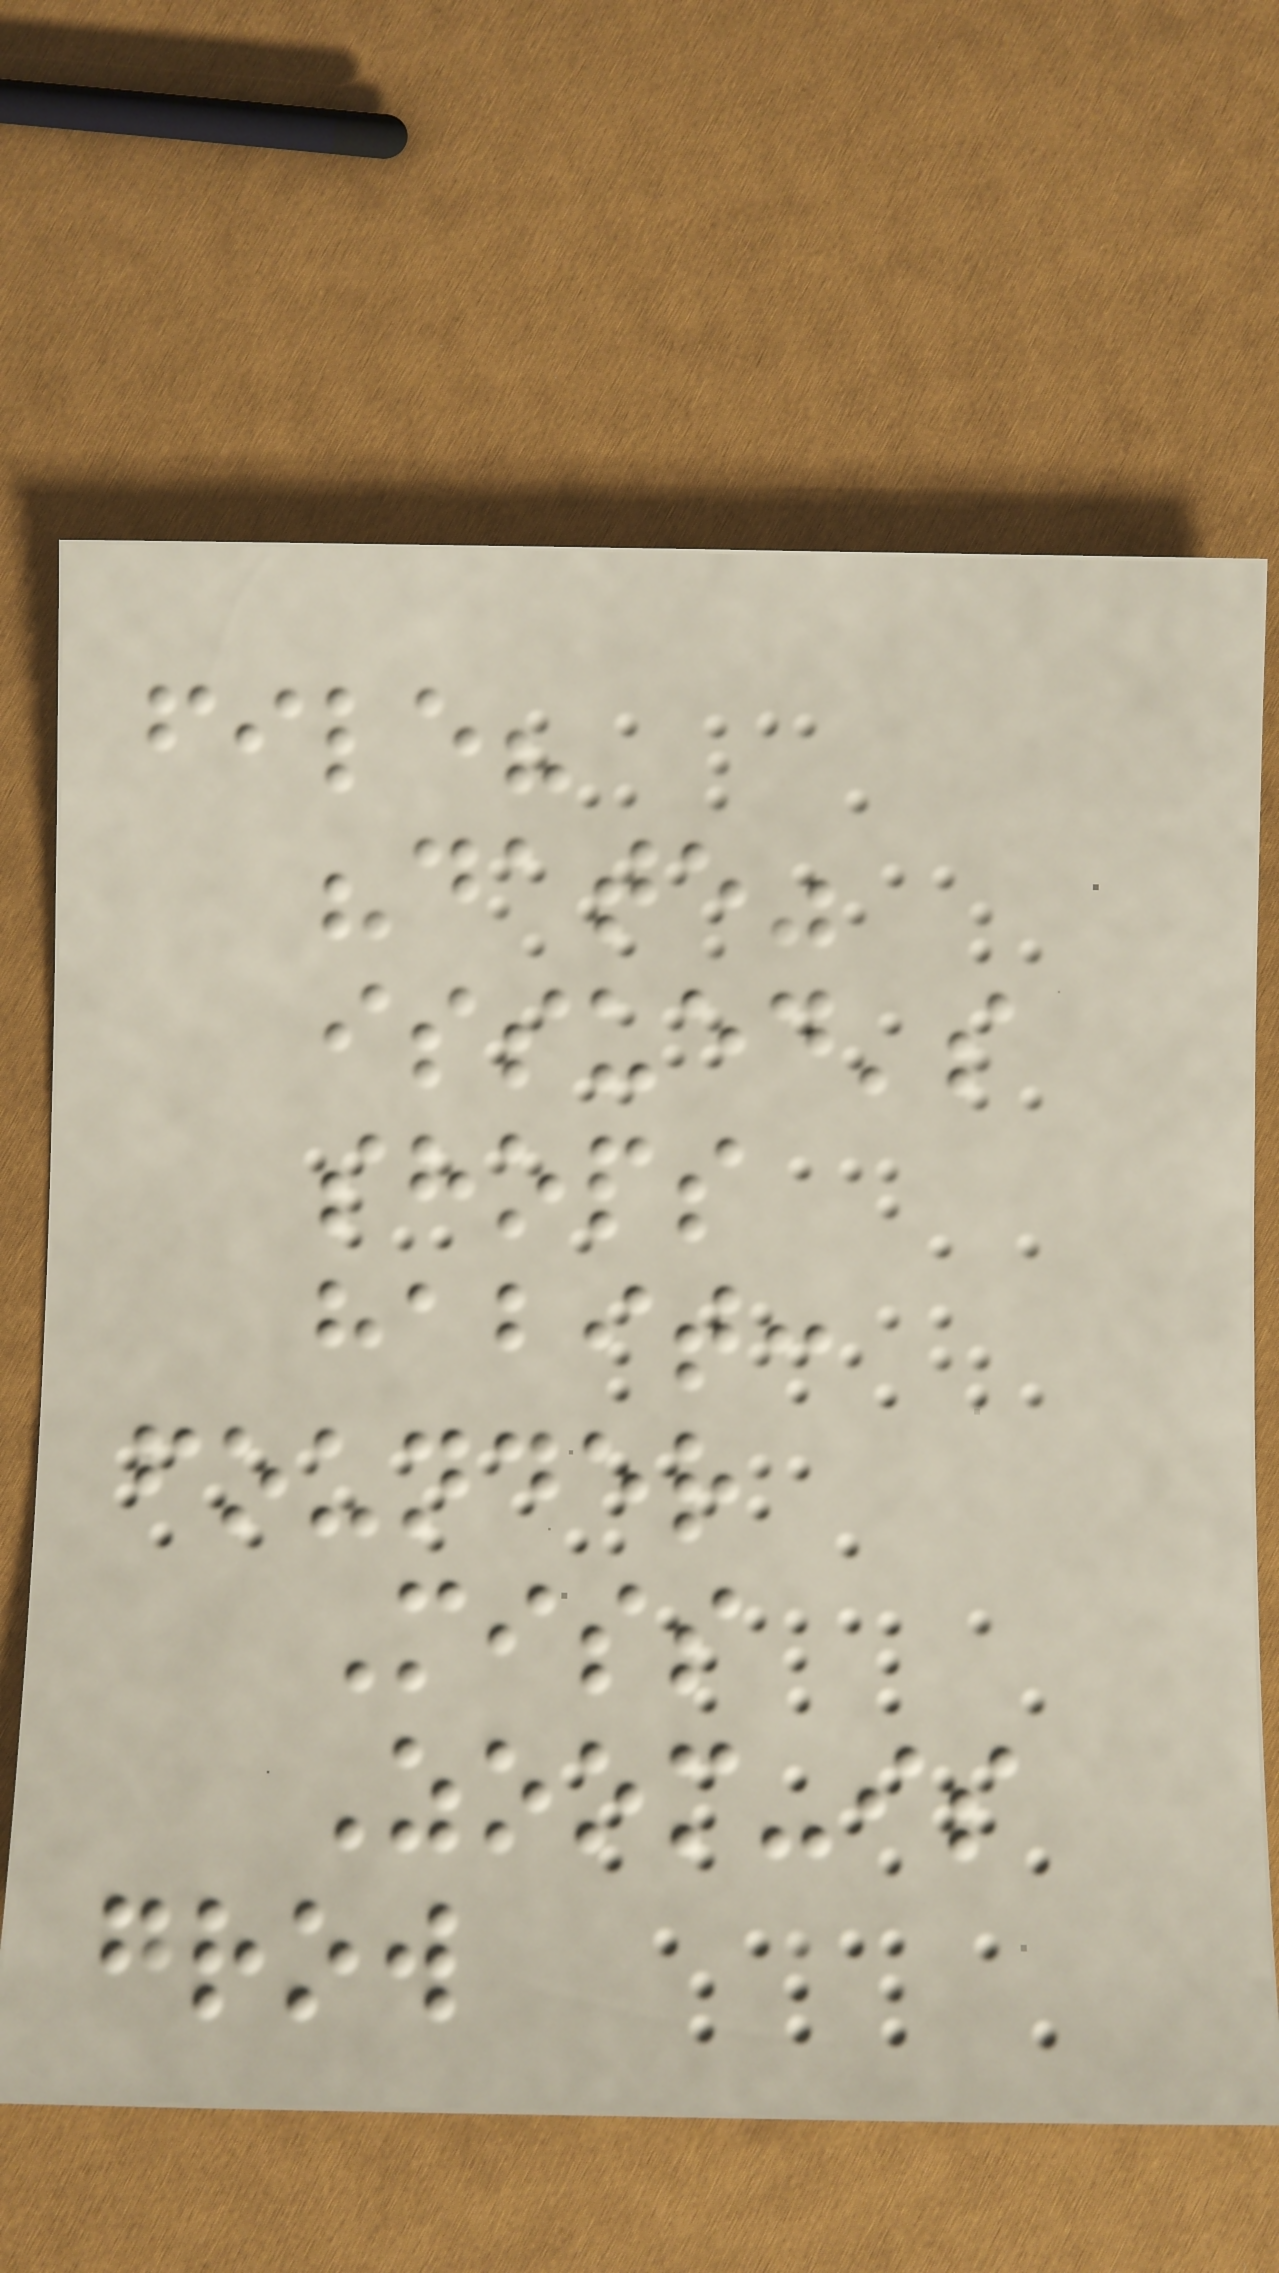file?
"date"
issued's
shops
habit:
founder
Miss
Zoom-is
grow
